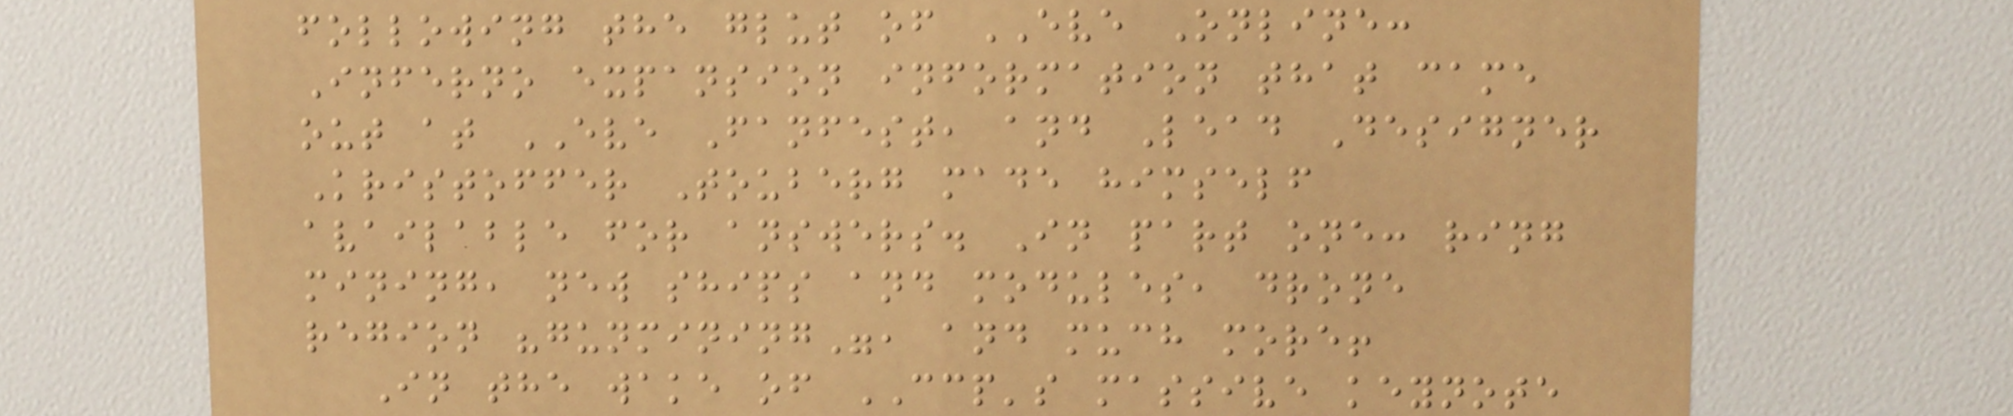following the glut of EVE Online:
Inferno expansion information that came
out at EVE Fanfest, and Lead Designer
Kristoffer Touberg made himself
available for answers. In part one: ring
mining, new ships and modules, drone
region "gunmining", and much more!
In the wake of CCP's massive keynote
